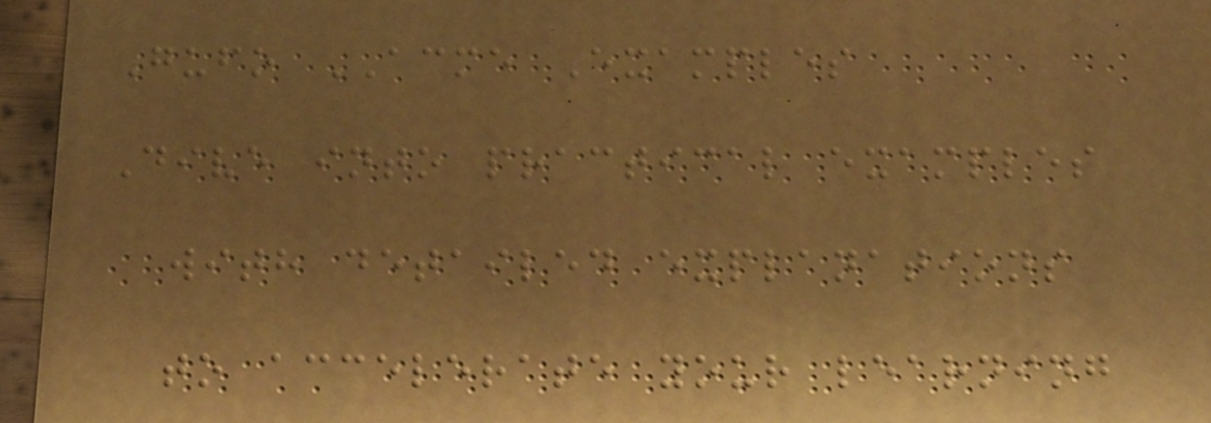Gufo ACME Examples
Dive into practical examples
with detailed explanations
to accelerate your learning
